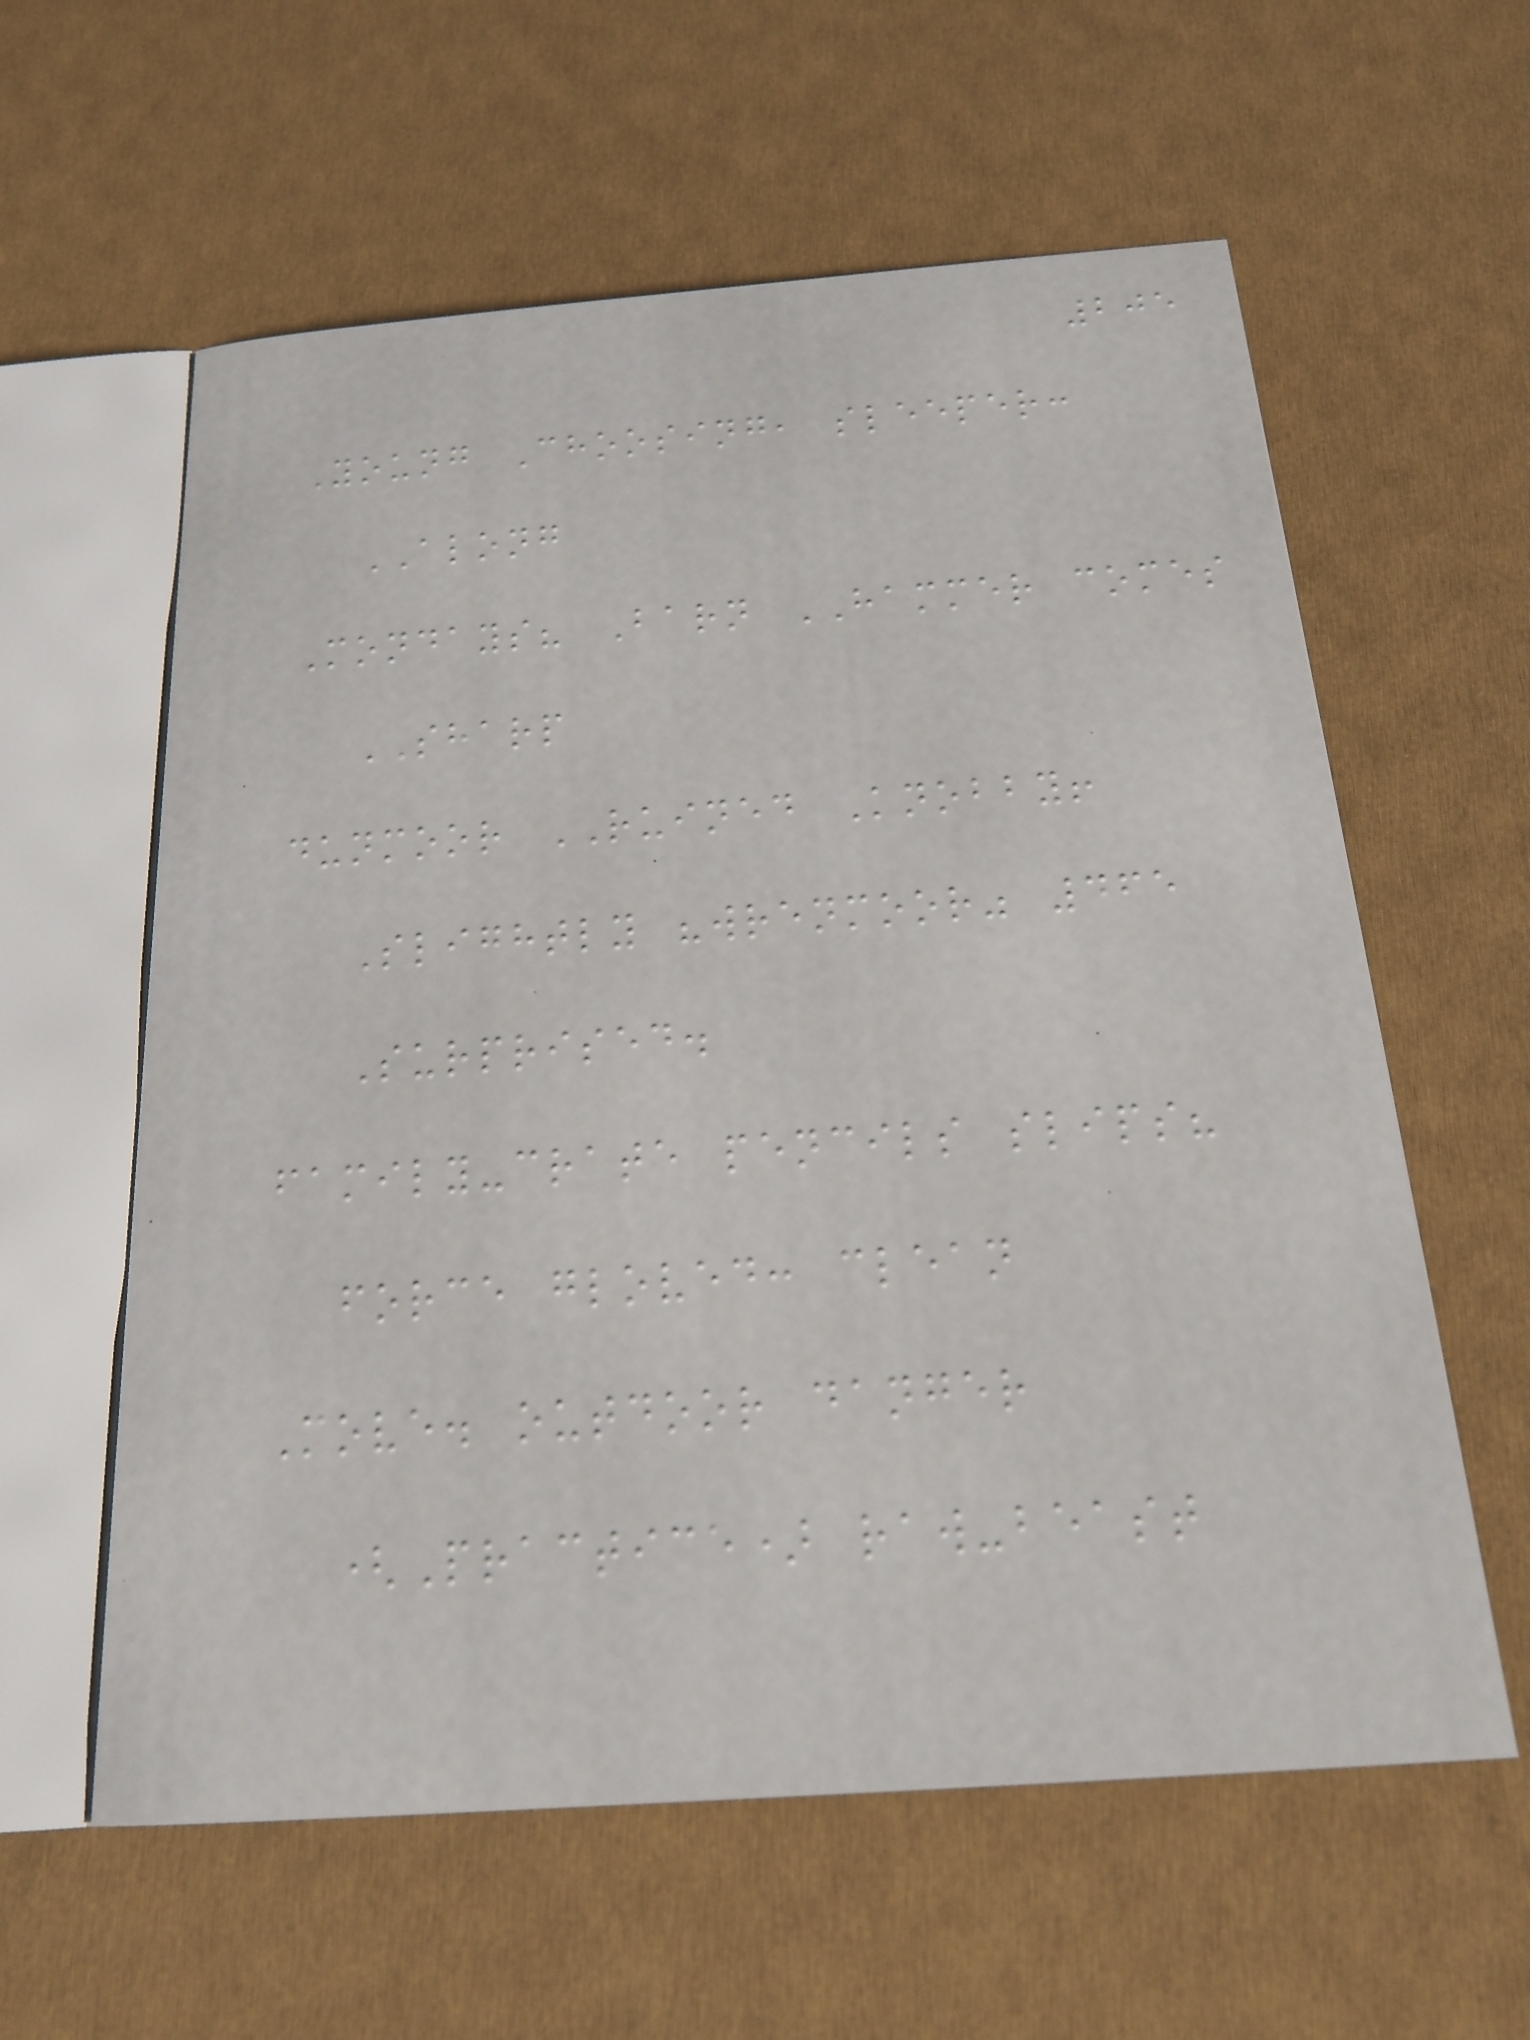205
Young Choosing, sleeper:
ALONG
Mondays? Barn HAMMER comes
SHARP
dunmoor RUINED Knobby!
Slightly "wrenmoor" 465
Surprised.
family-crate pencils slips?
force gloved: clean
Move. outdoor danger
(Practice) raw-beast
